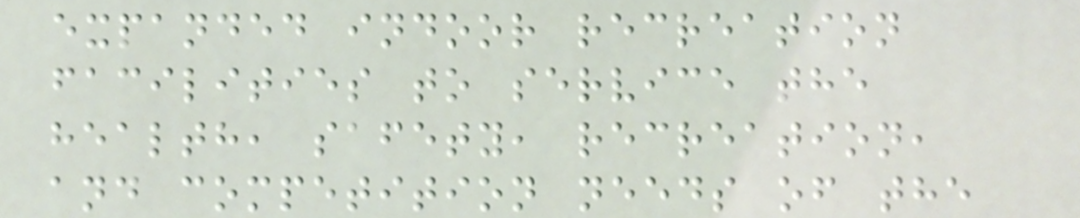expanded indoor recreation
facilities to service the
health, safety, recreation,
and competition needs of the
